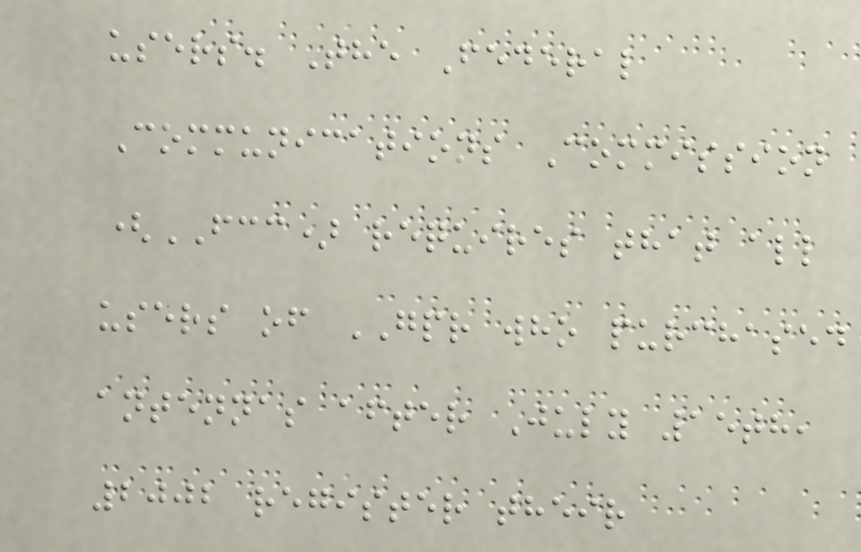users. The Federal
Communications Commission
(FCC) requires that all
users of GPR who purchased
antennas after July 15th,
2002 register their
